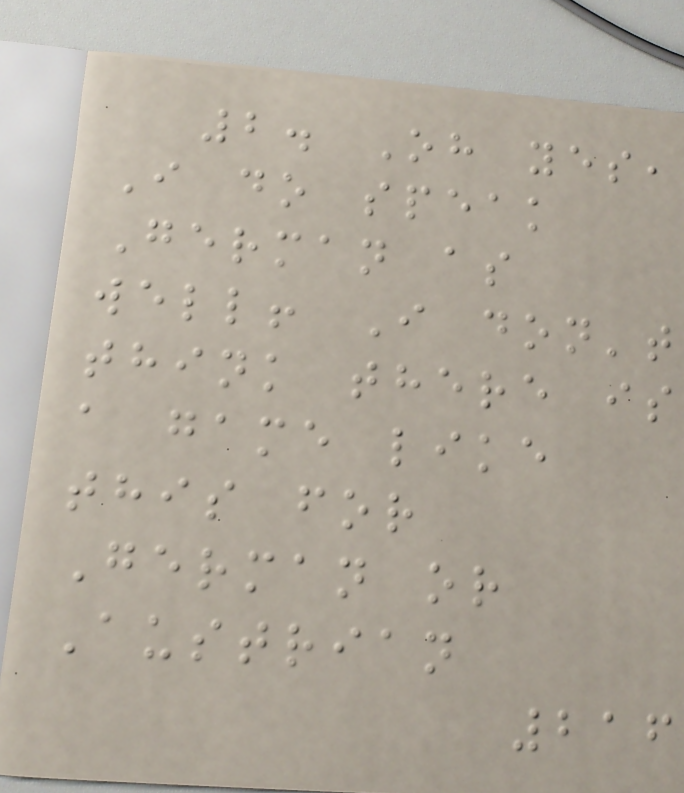2. Oh yes,
I do speak
German as
well! I don't
think there is
a game like
this for
German or
Austrian
216
